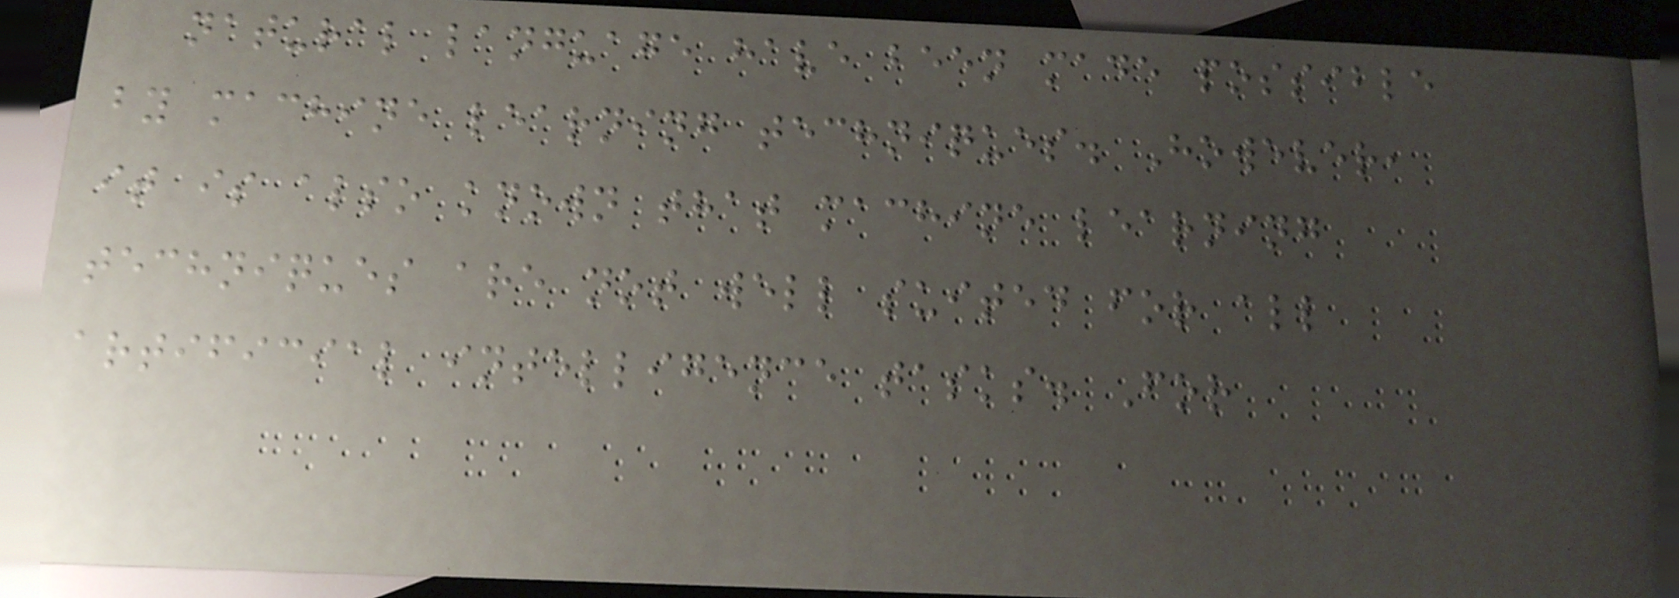natural language have been made possible
by machine learning techniques. However,
it is also known that machine learning
techniques are not well suited for all
artificial intelligence tasks. For
